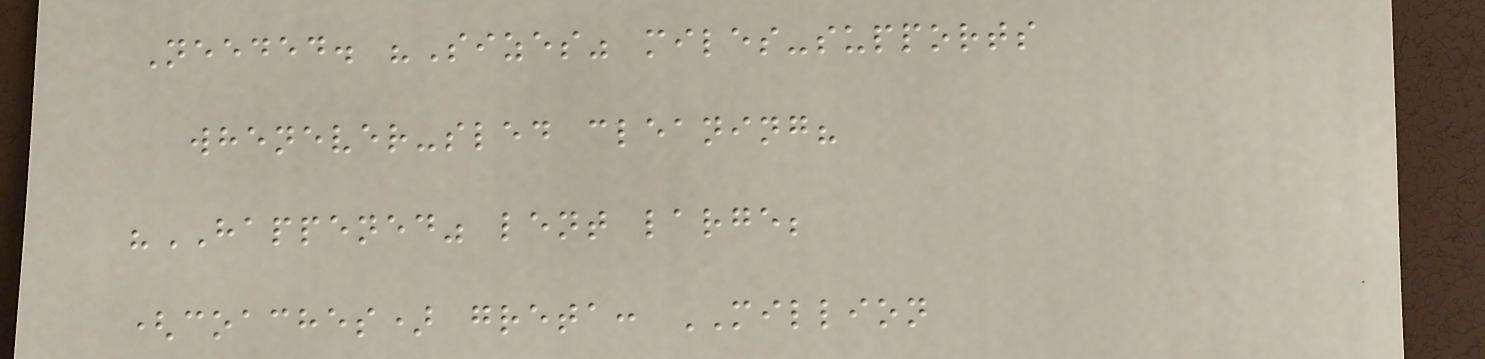Needed. "Sizes" miles-supports
whenever-sled cleaning?
"HAPPENED" lent large;
(coaches) greta: MILLION
